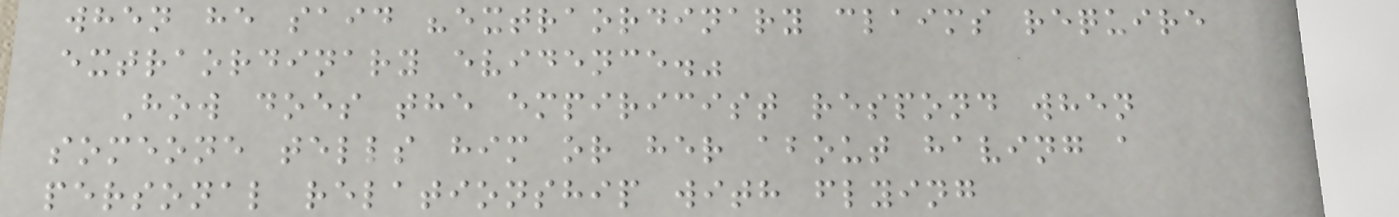when he said "extraordinary claims require
extraordinary evidence."
How does the empiricist respond when
someone tells him or her about having a
personal relationship with flying
